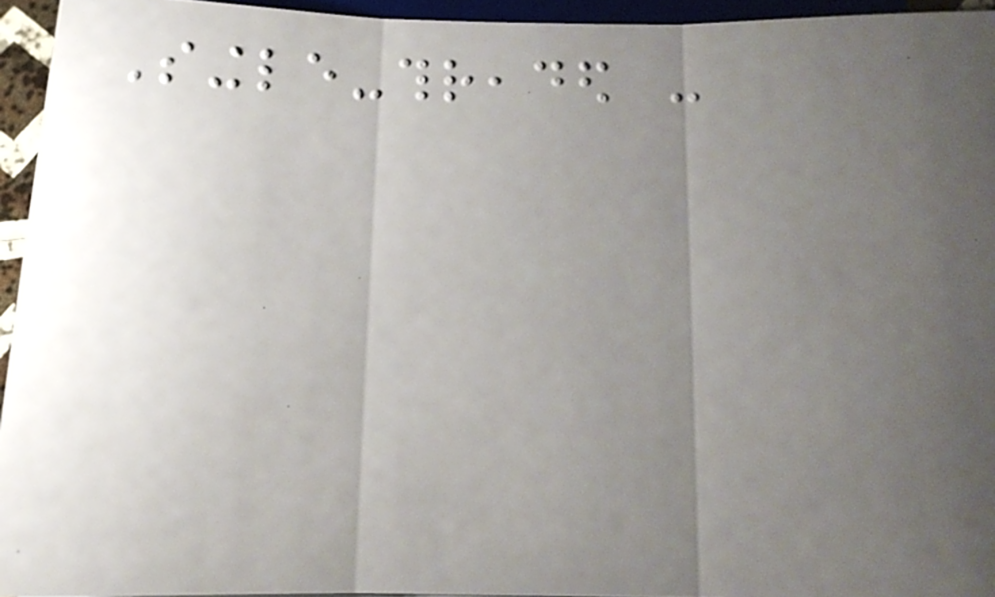Single-threaded -
